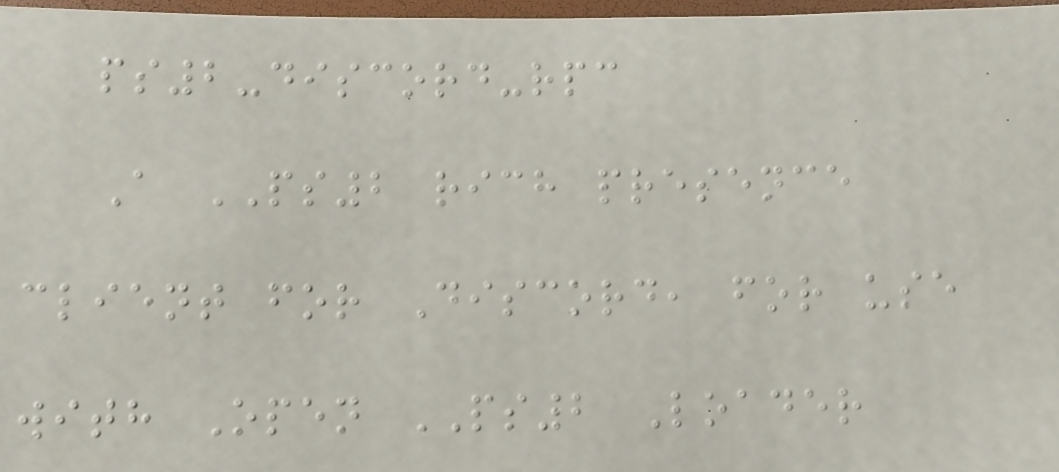ps2-discord-rpc
A PS2 rich presence
client for Discord, for use
with Open PS2 Loader
